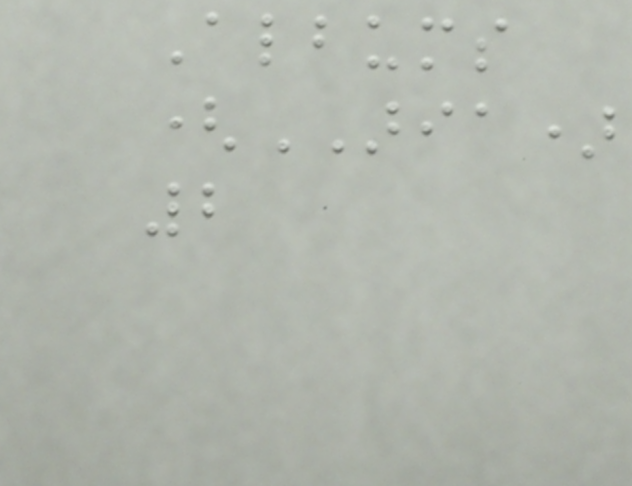Albums
(ARIA)
2
